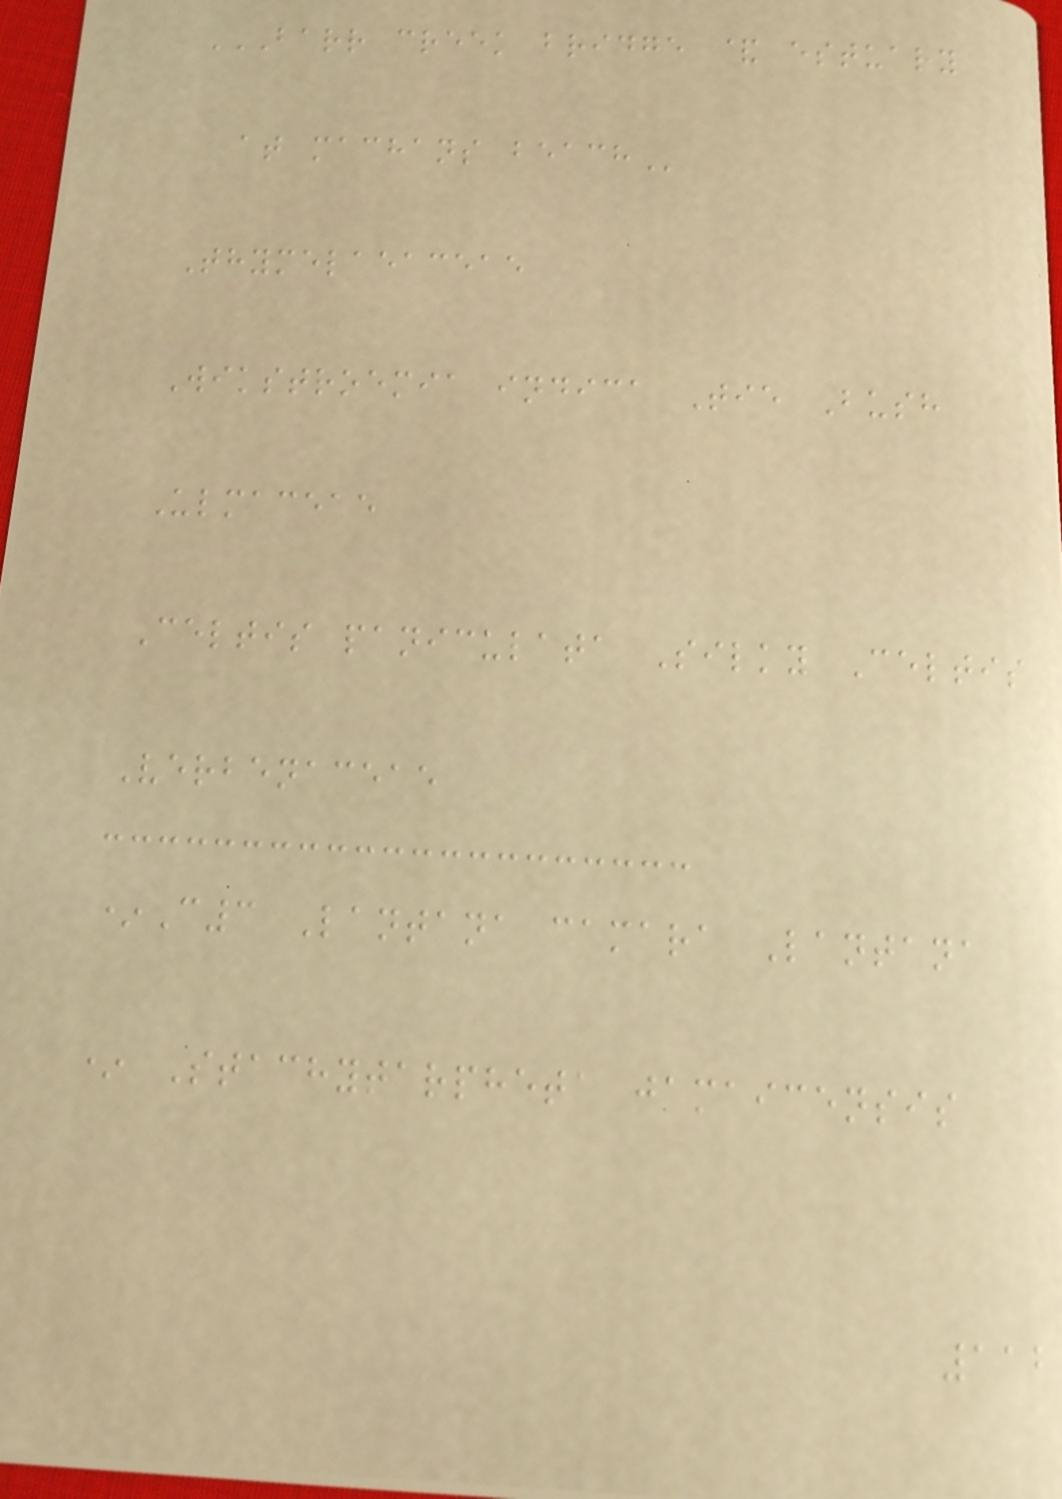BARR CREEK BRIDGE & ESTUARY
AT MACHANS BEACH
Thymelaeaceae
Wikstroemia indica Tie Bush
Ulmaceae
Celtis paniculata Silky Celtis
Verbenaceae
*C3 Lantana camara Lantana
* Stachytarpheta jamaicensis
112
